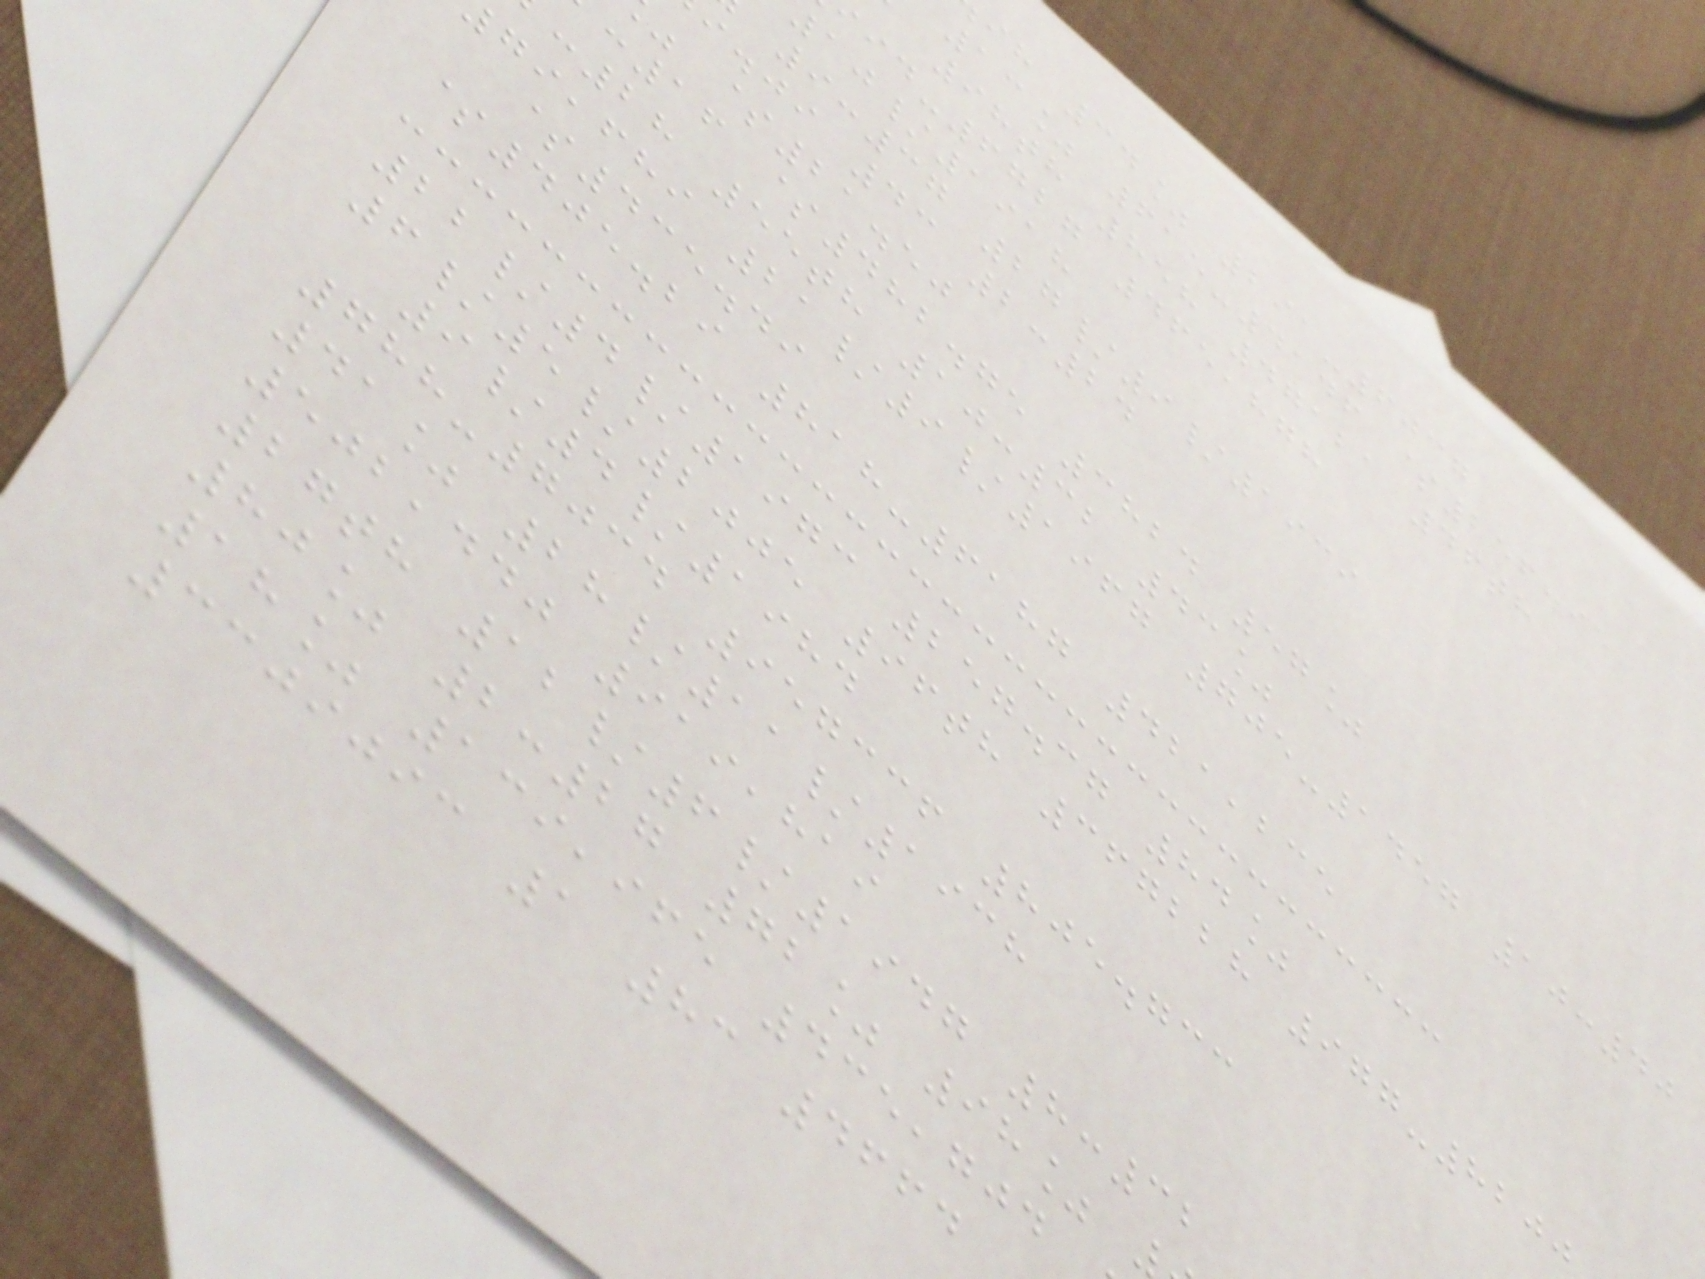ih 34% 291-6037
13% 615-4146 $256.95
98th 858 47121 46th
-6727 465,878
10/1918
9:37 27/9/1939
i.ji 43 2:24
$21.50
:16 $482.75 3824 57%
:28 55th 10:32 43%
,fhi 21/9/1967 705-1457 10:40
$435.49
$405.29 818-6187 421,235
22/4/1973 257.37 84%
6/5/2005 96th 367228 977-8200
9/4/1984
788-7034 957336 805.733
41% 28/11/1938
502,440 919,819
27th 12/6/1947 8:32
80% 2:27 72% 98%
18% 139,965 435,704
3309093 1 83 4664
